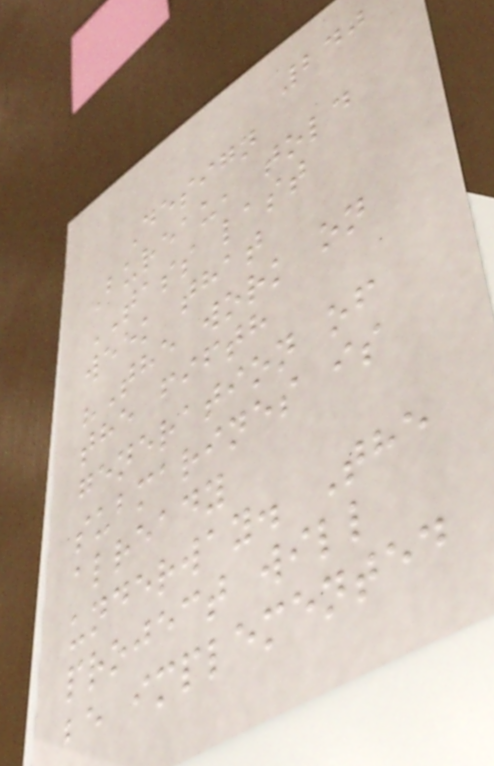240
Design
Bureau, told
TASS last
week that
"The work on
the fifth
generation of
submarines is
already
underway. The
project will
be implemented
